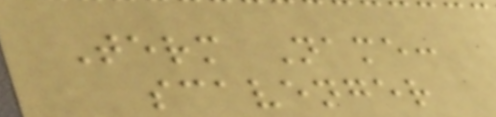Term Name:
scavenger
